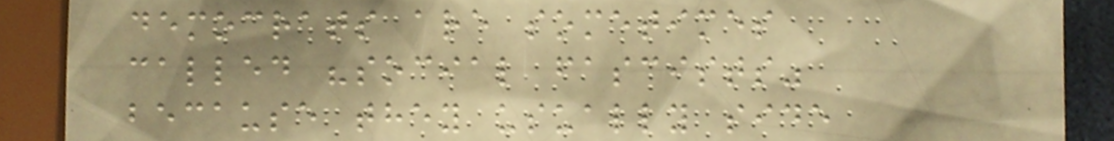democrats are sometimes
called "social fascists"
because they usually side
